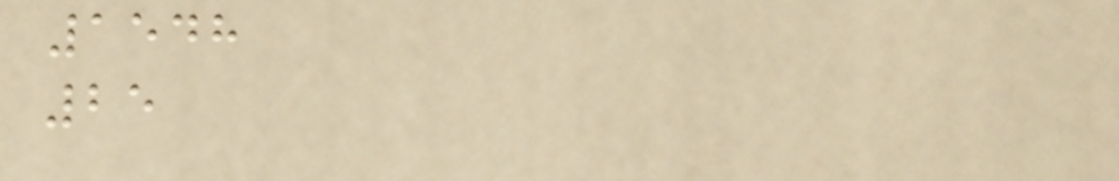1548
25
